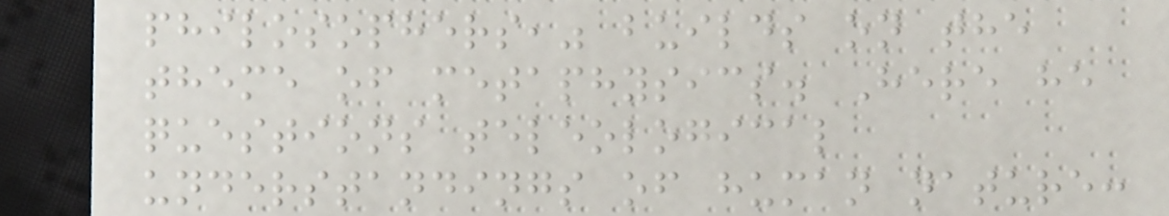philosophers," builds on the
theme of metaphysics. Here he
questions teleological
understandings of human nature:
